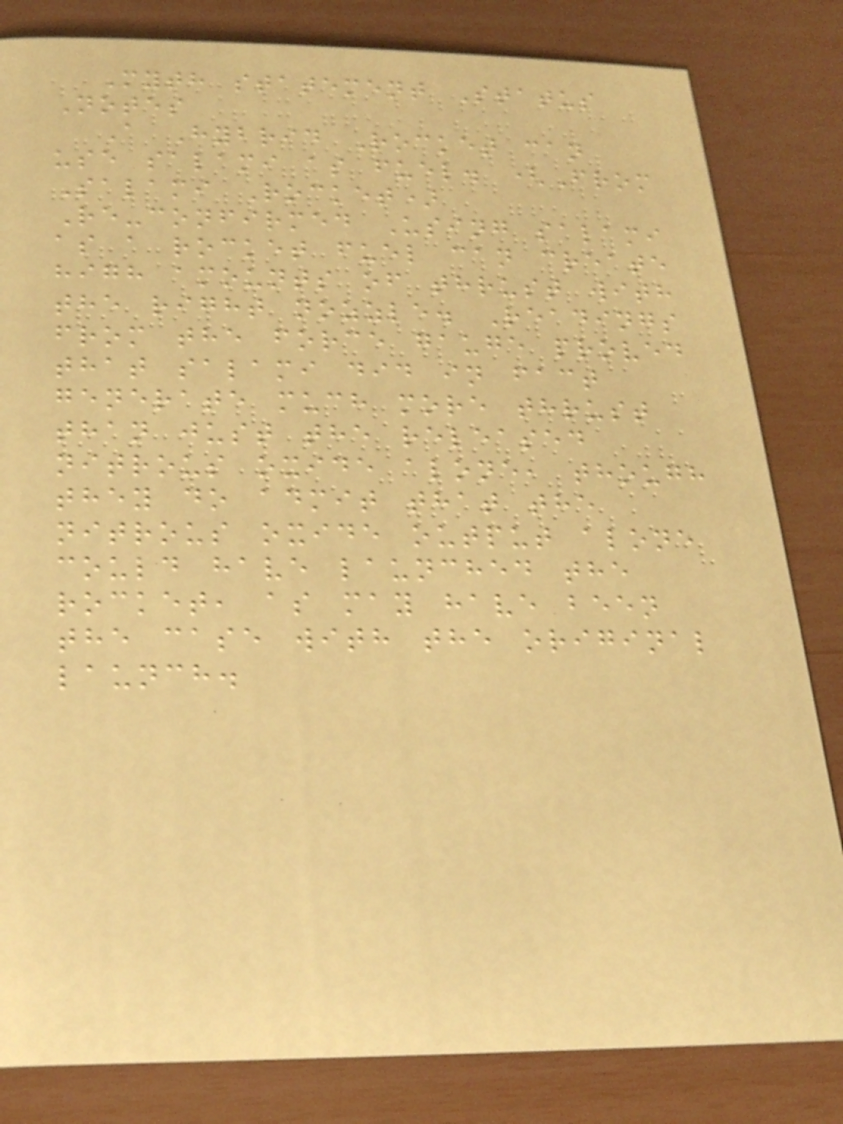Myth statement Status
Notes
A Hybrid Rocket can
use salami as fuel. (From
Salami Rocket)
Re-confirmed Using salami
as a rocket fuel can create
high amounts of thrust with
the right nozzle. Readings
from the force gauge proved
that salami did in fact
generate much more thrust
than just the released
nitrous oxide alone, though
they do admit that the
nitrous oxide output alone
could have launched the
rocket, as may have been
the case with the original
launch.
